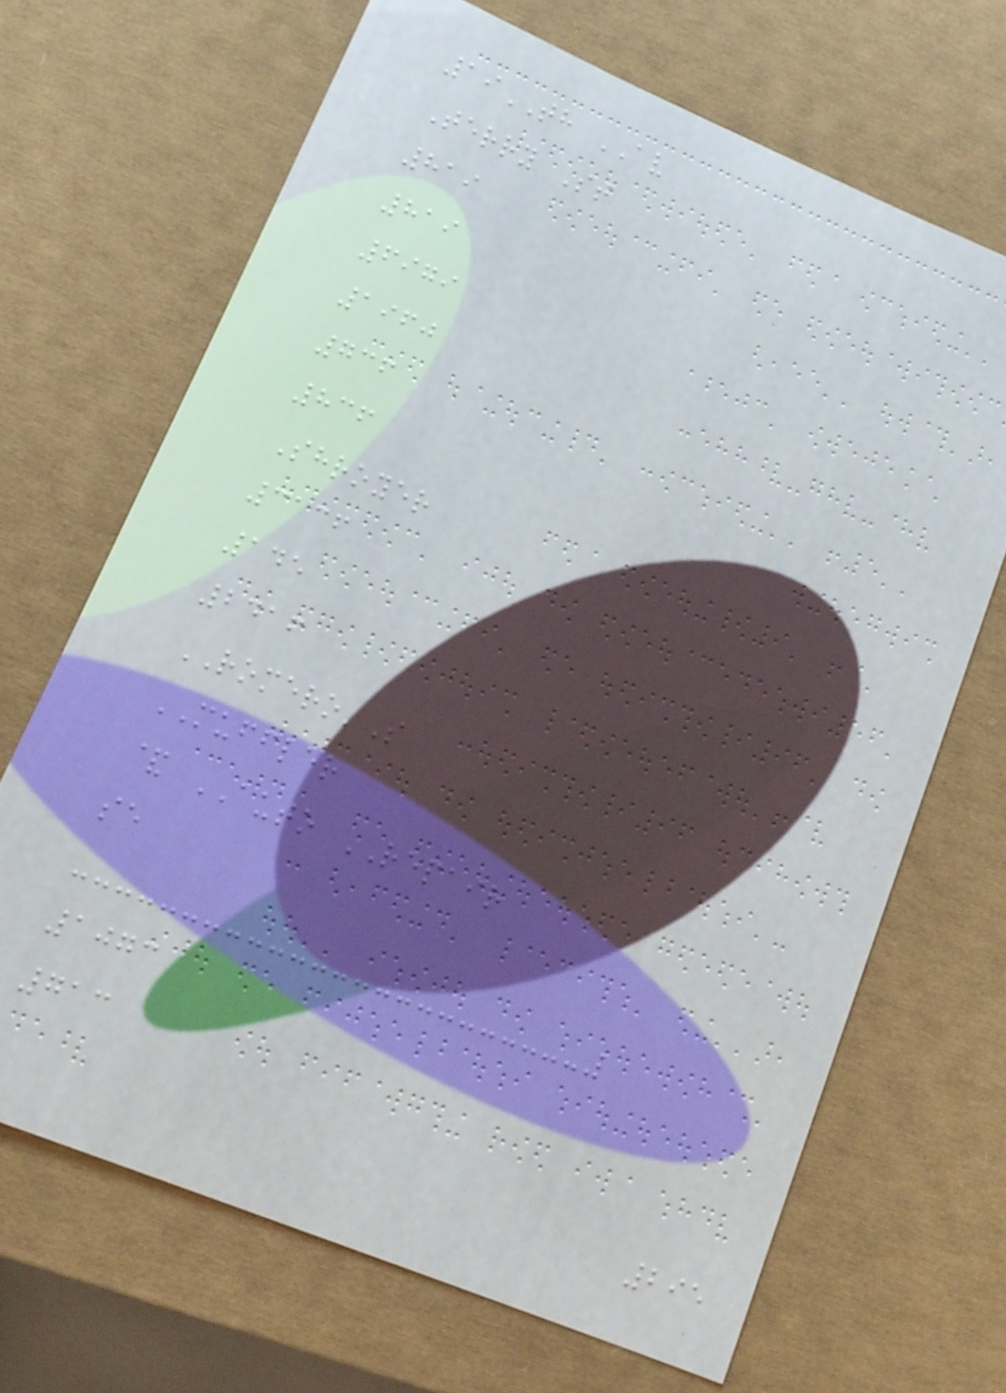19TH AV
Terry St
819
819
6979
1960
736
836
Shroyer
3136
145
2416
ROMERO'S
MUFFLER
& AUTO REPAIR
se
1073
713
295
